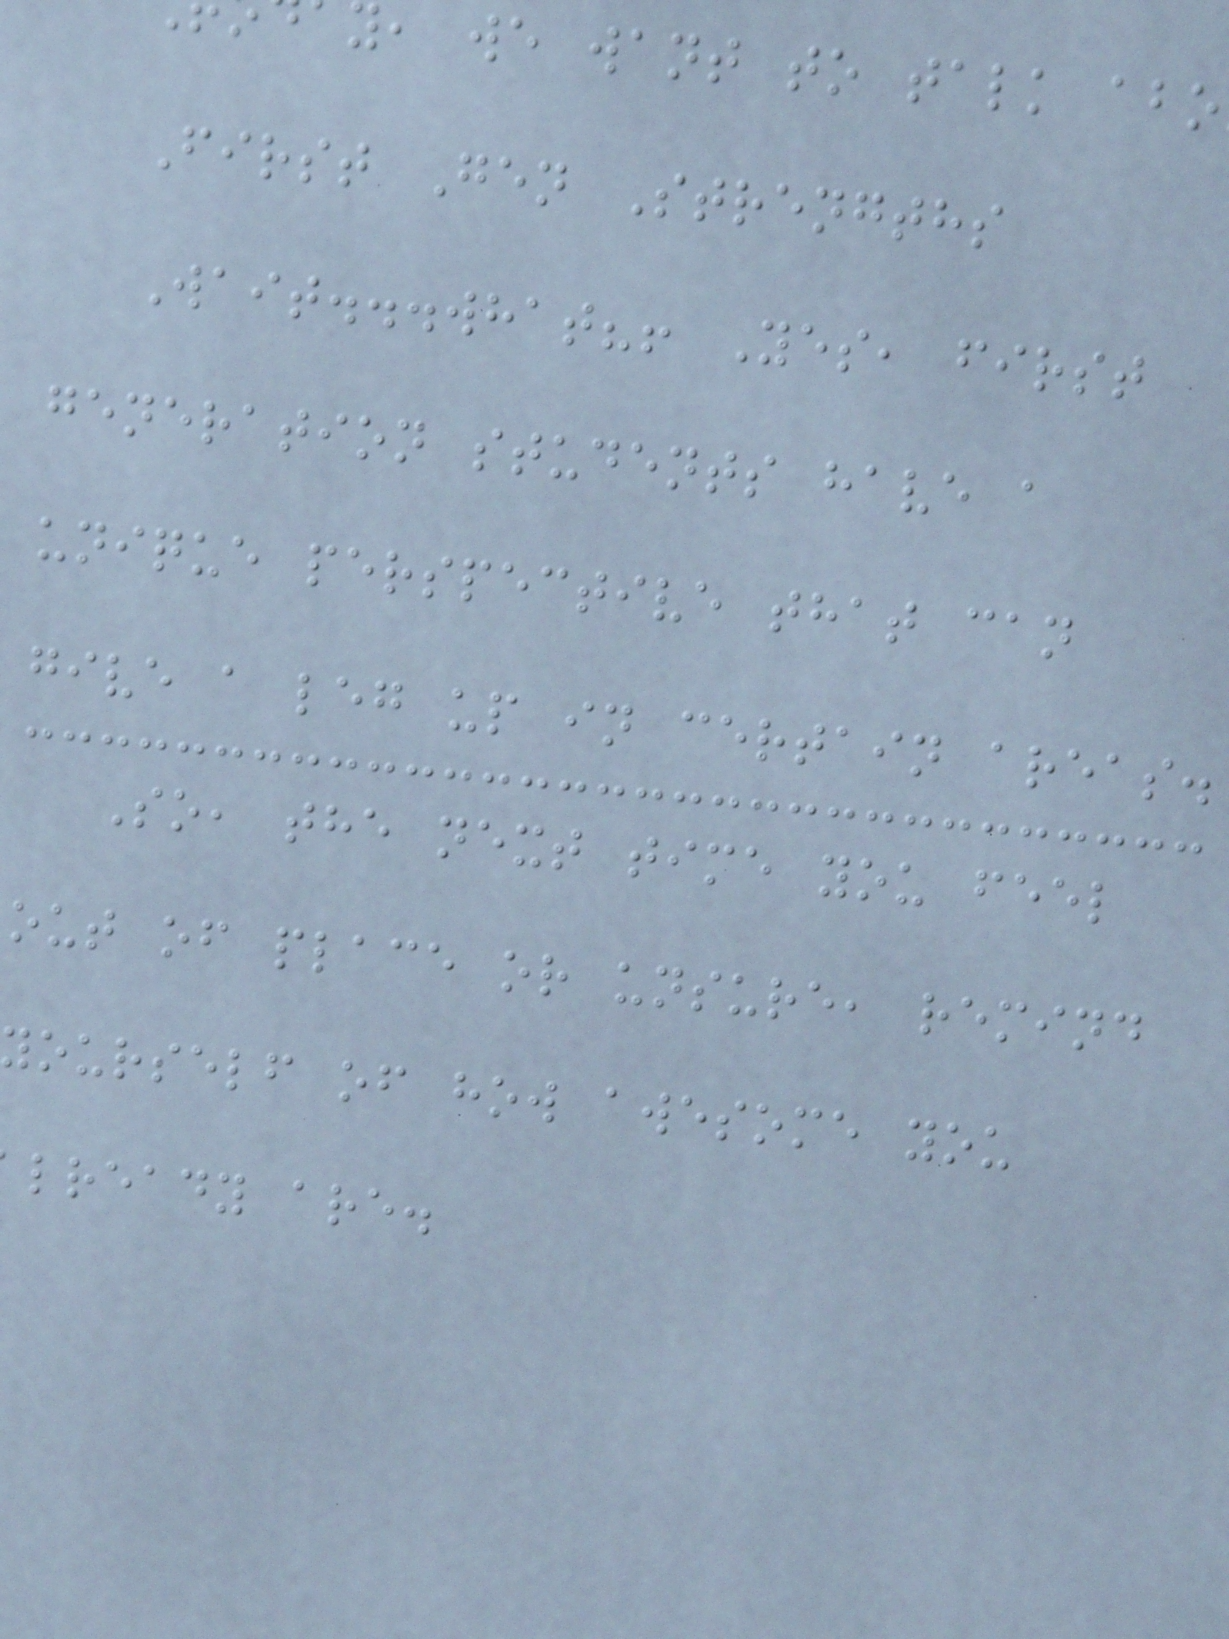, we want to talk abo
First Gen Strengths
Wait...what?! Yes, first
generation students have a
unique perspective that can
give a leg up in certain areas.
So, the next time you feel
out of place or unsure, remind
ourself of how awesome you
lready are.
